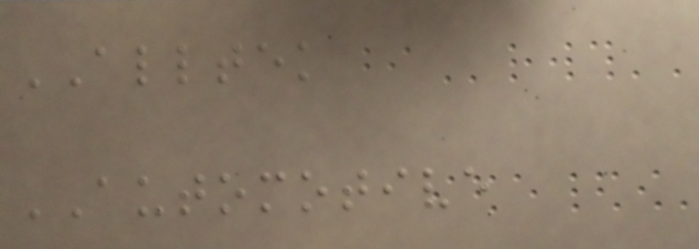ALLTEK
AUTOMOTIVE
